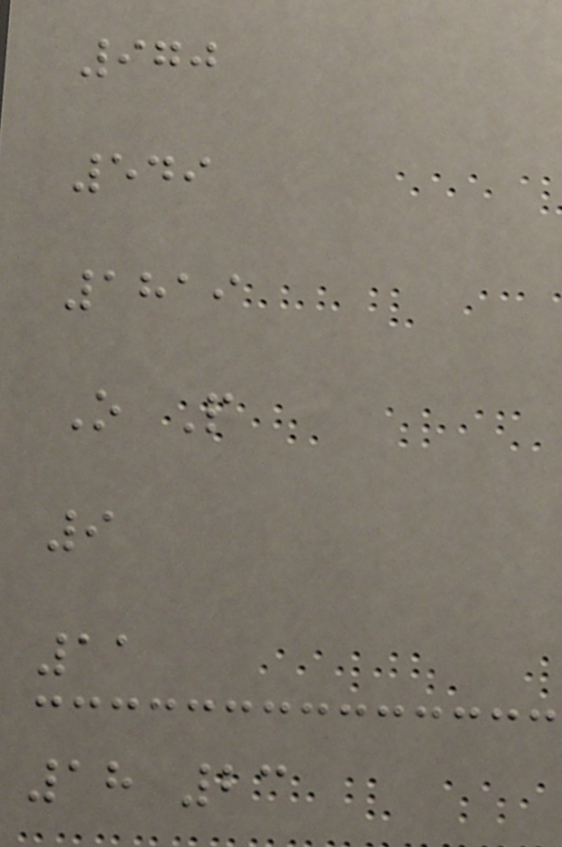970
549
1819
O P
9
11
18 23
